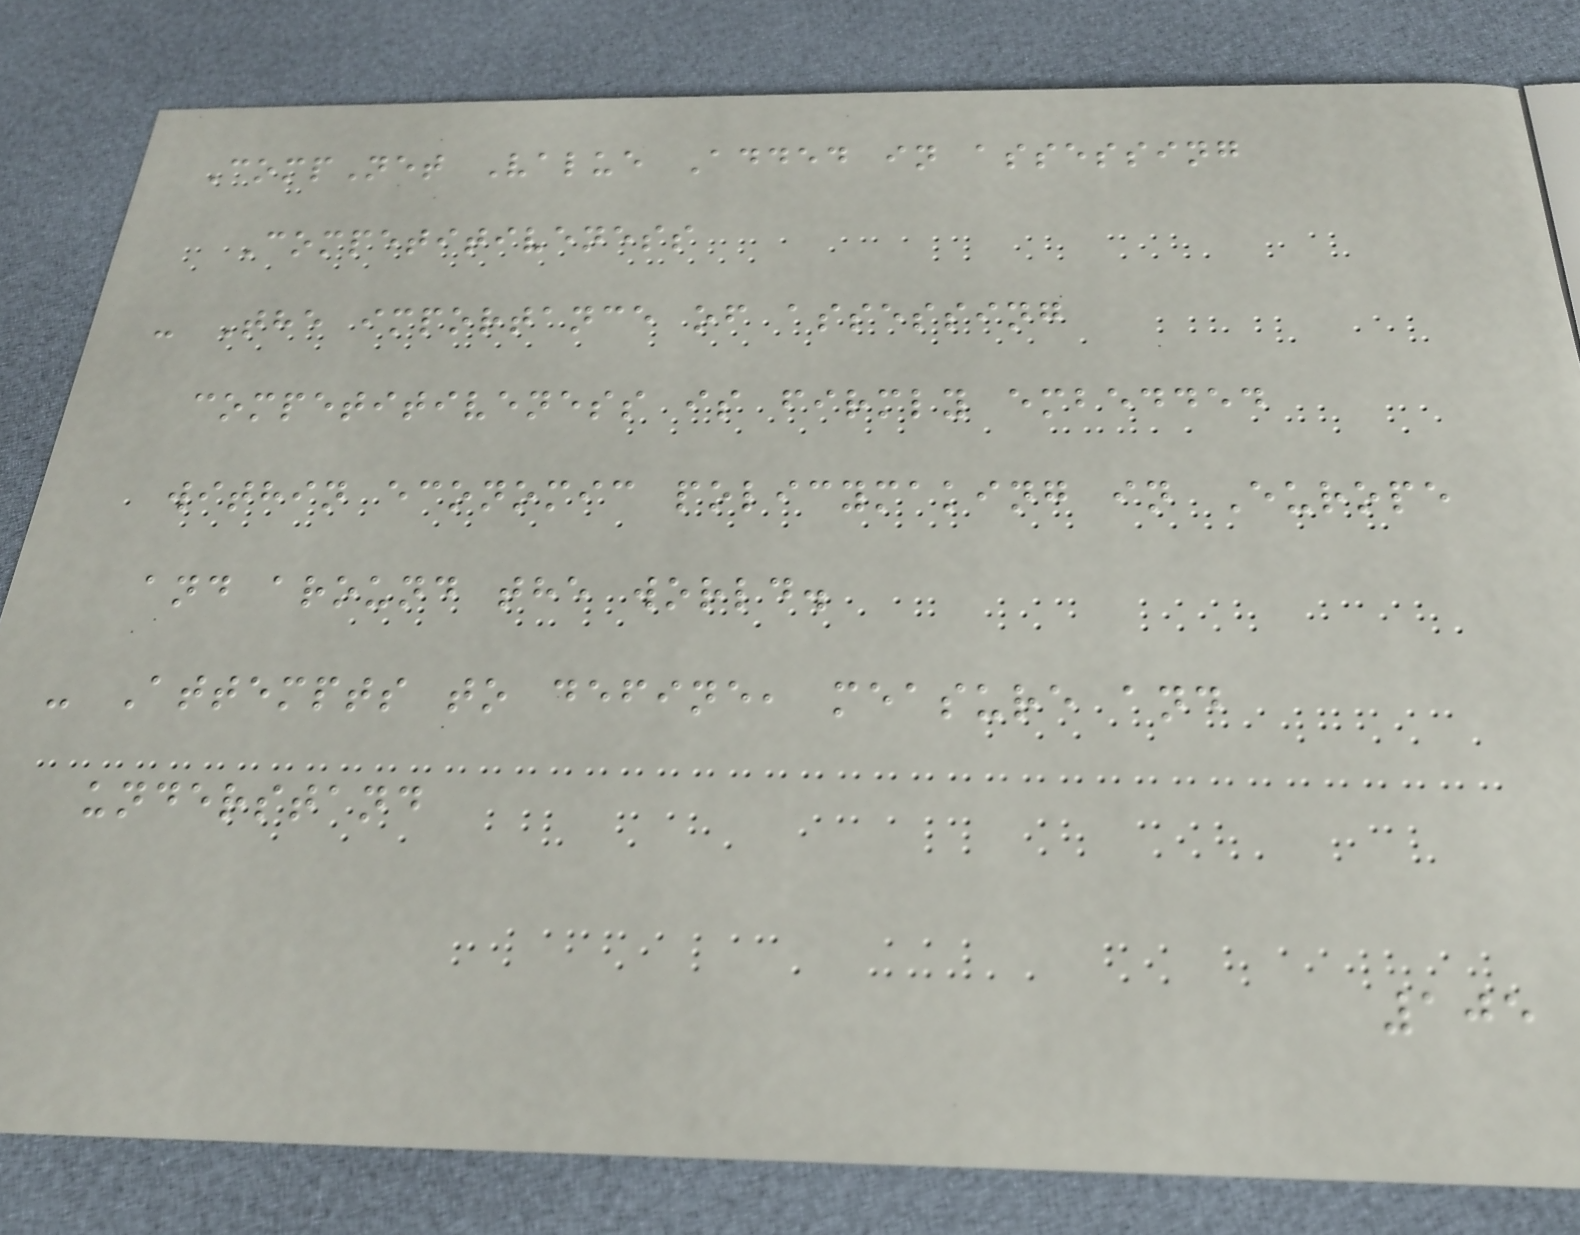CompNet Value Added in assessing
Competitiveness
- The importance of assessing
competitiveness is firmly embedded
within economic policymaking in Europe
and around the world.
- Attempts to define, measure and
understand
105
